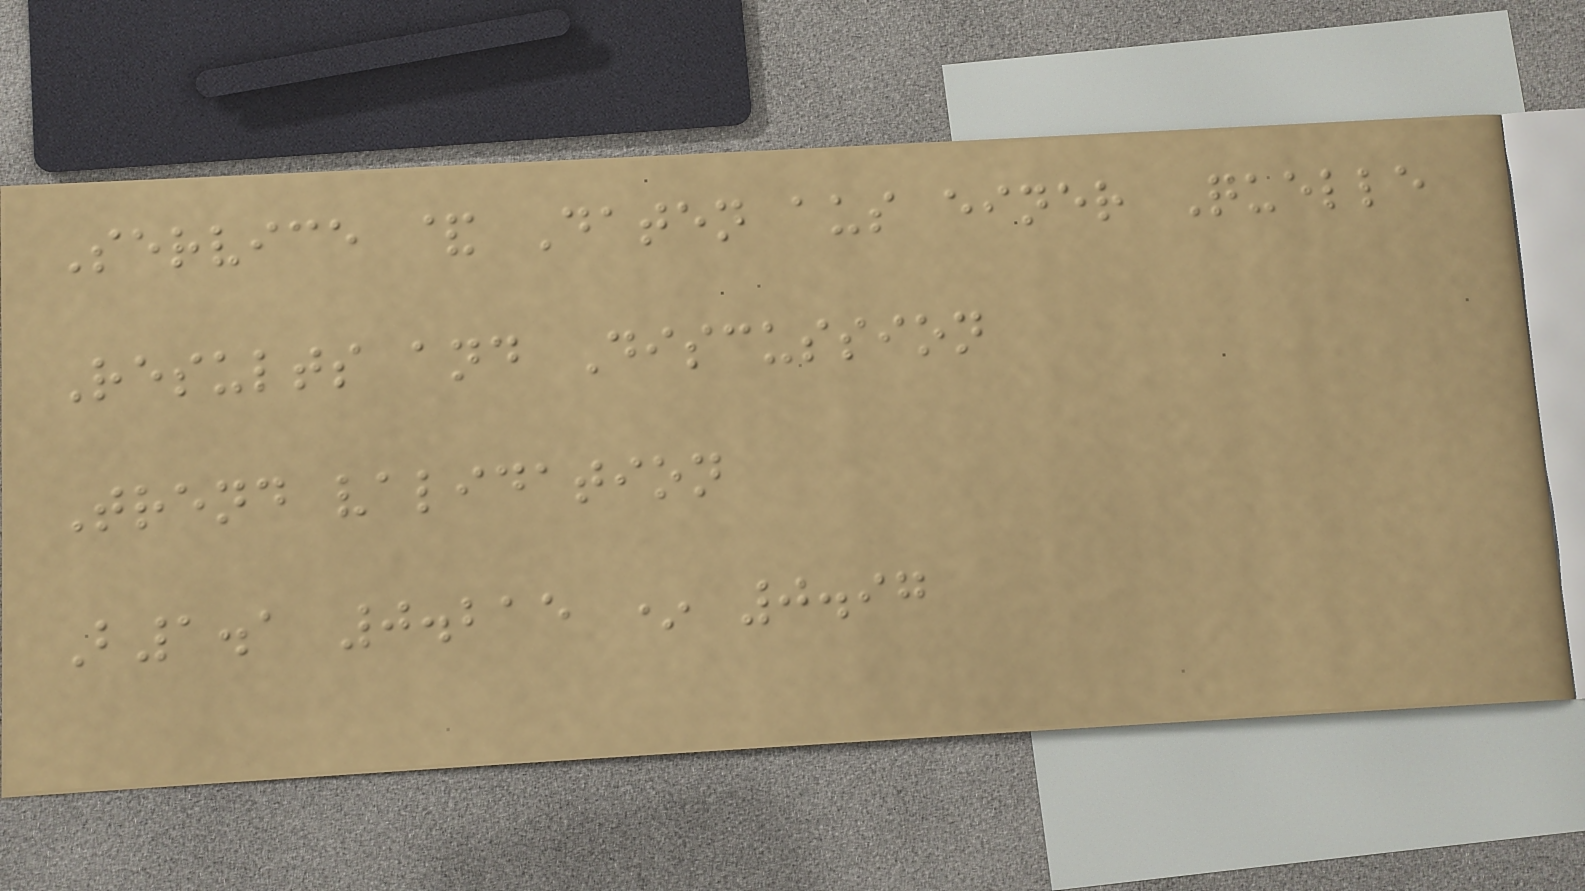Service & Daten aus einer Quelle
Results and Discussion
Trend validation
B1.1 0.215 * 0.97
